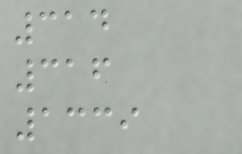314
316
1339
